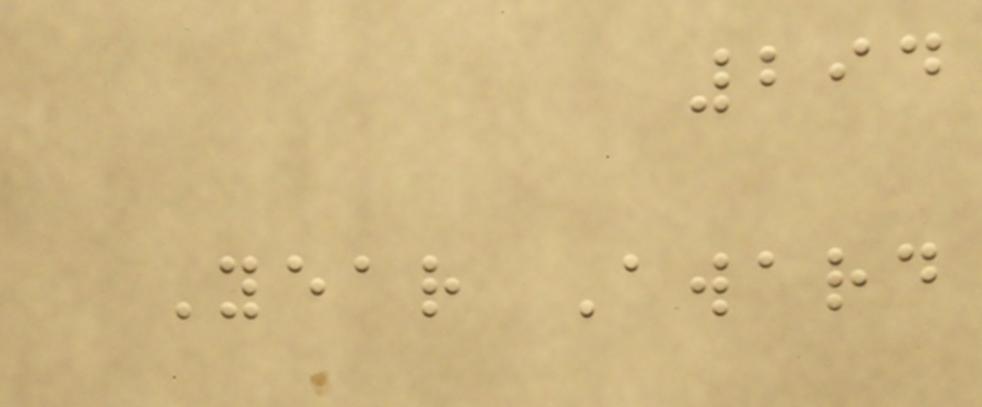294
Year Award
